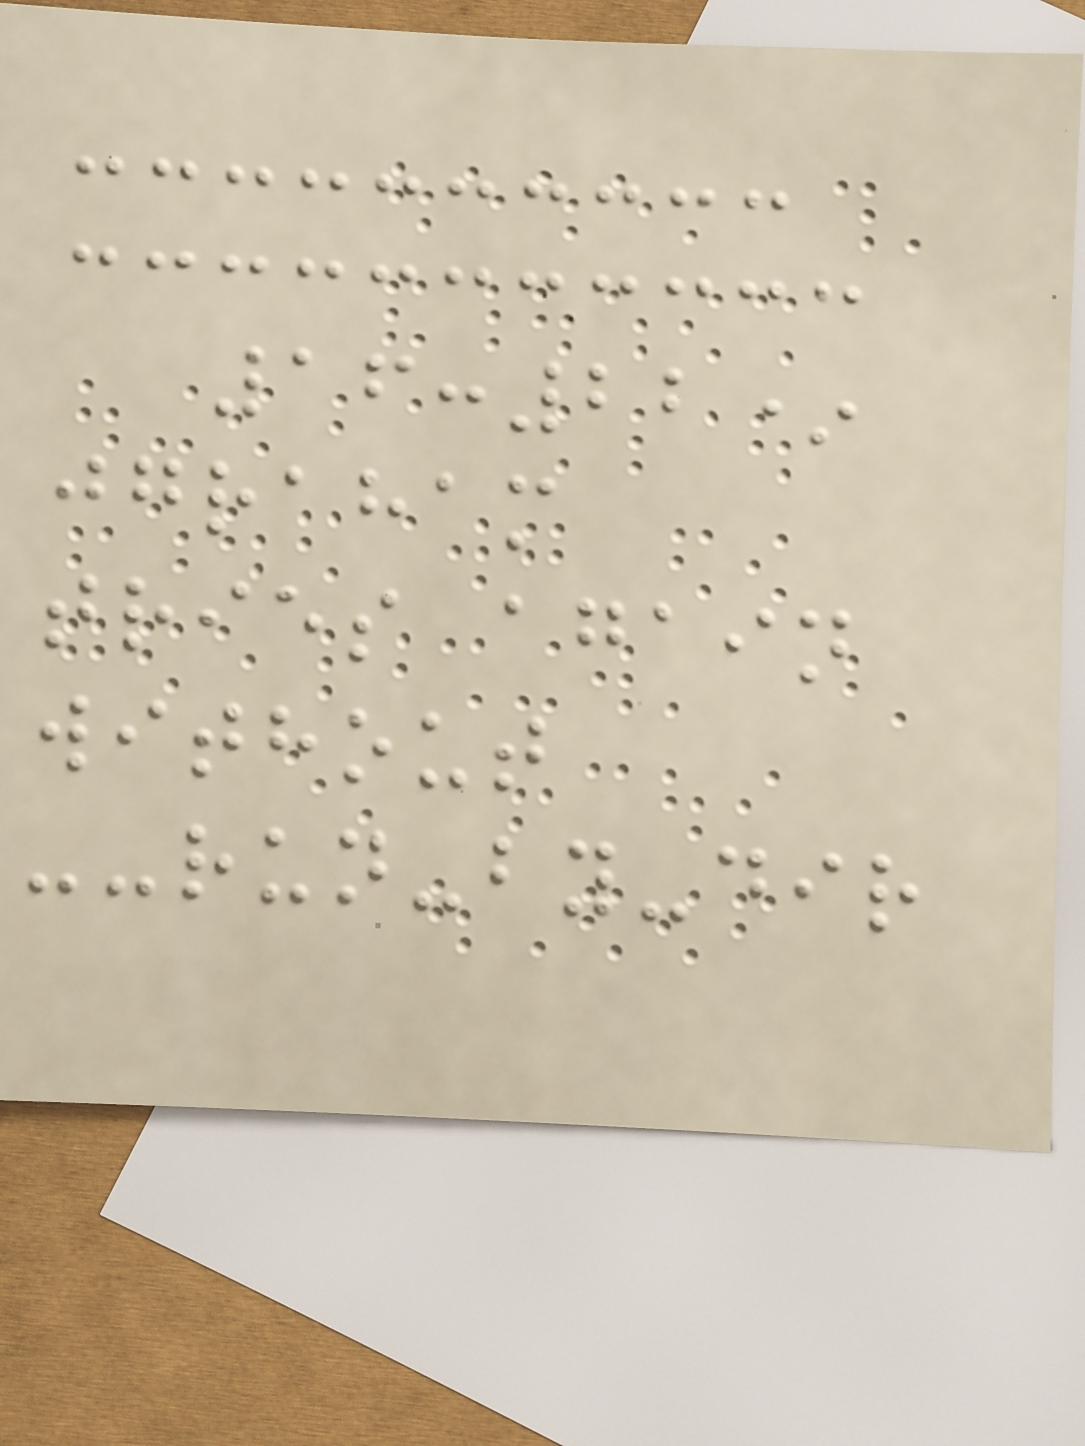16:22*
jgraham
tries again
without
--run-by-dir
